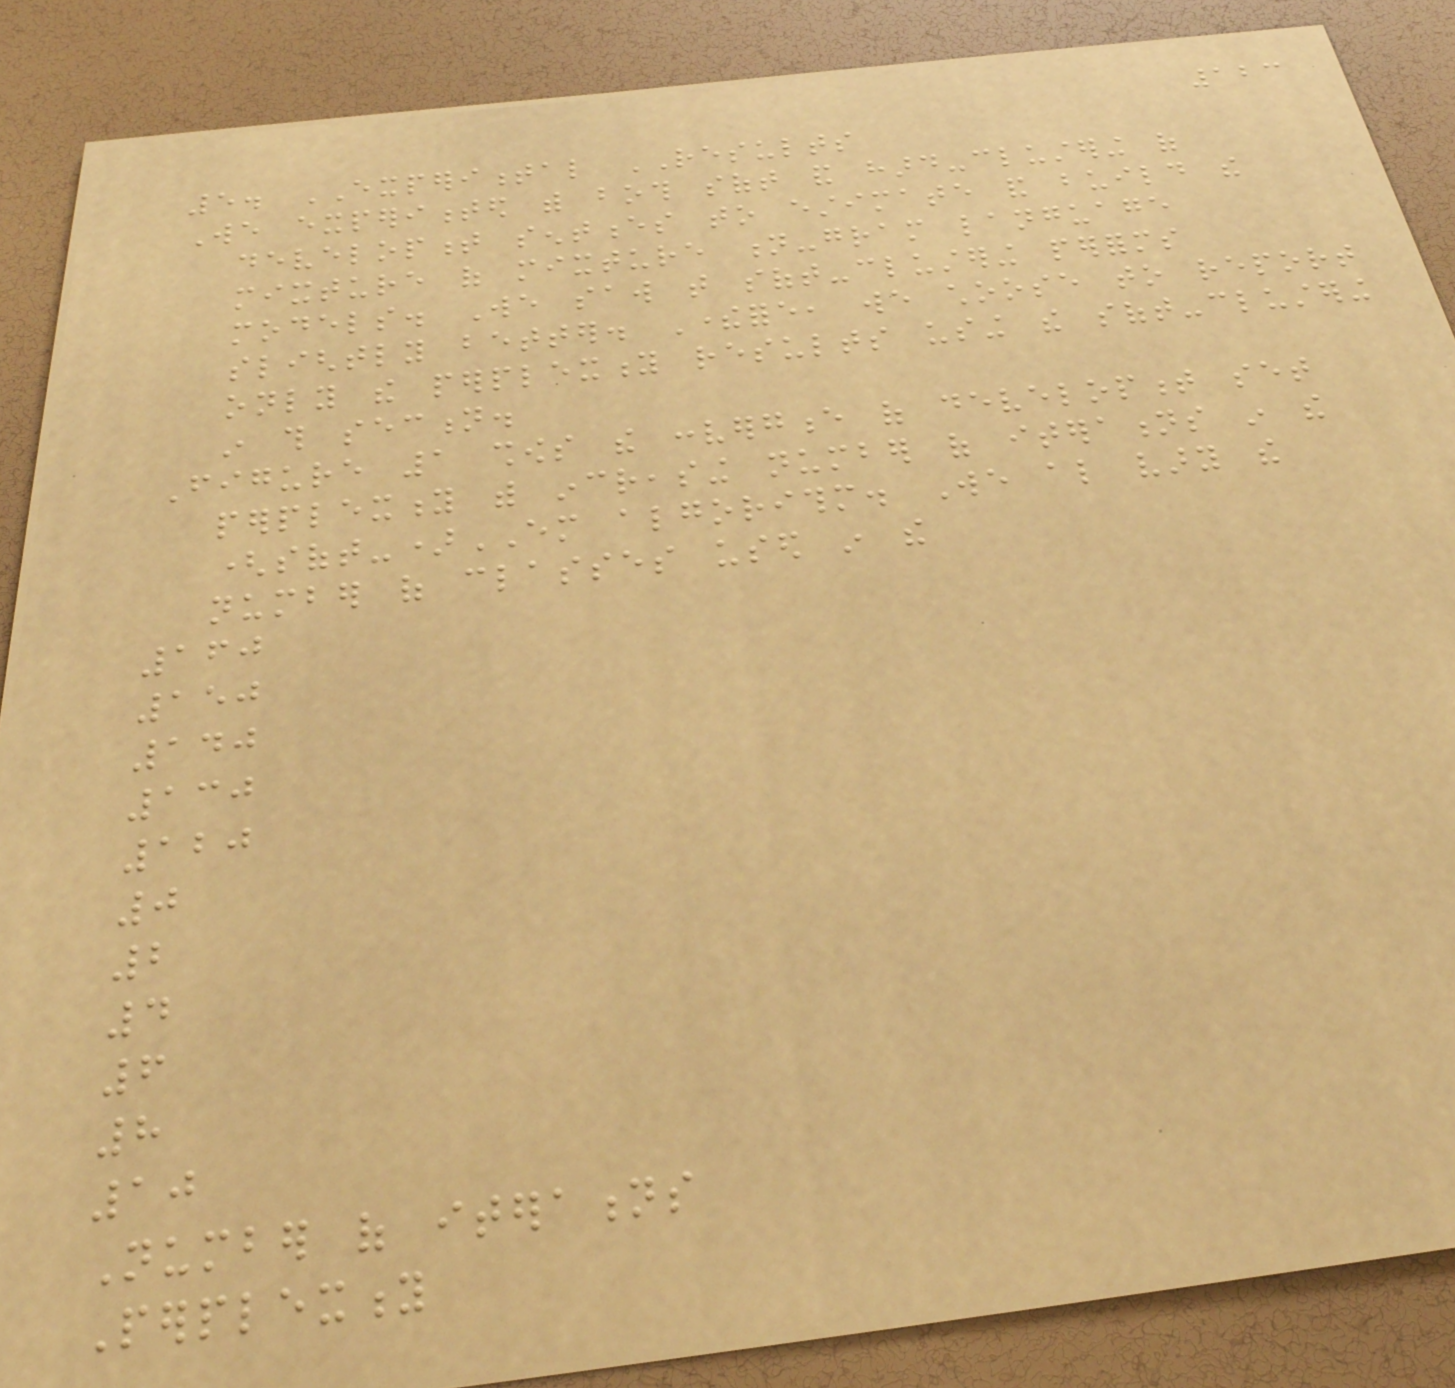123
5. EXPERIMENTAL RESULTS
We experimented with both soft and hard-clustering of
development sentences to estimate and build the
mixture of mixture n-gram language
models. We saw that soft-clustering performs
slightly better. Therefore, we choose to report
only the perplexity results using the soft-clustering
in this section.
Figure 1 shows the convergence of development set
perplexity with increasing number of iterations in the
(soft-)EM algorithm. We also vary the
number of classes used in the
160
150
140
130
120
0
2
4
6
8
10
Number of iterations
Perplexity
